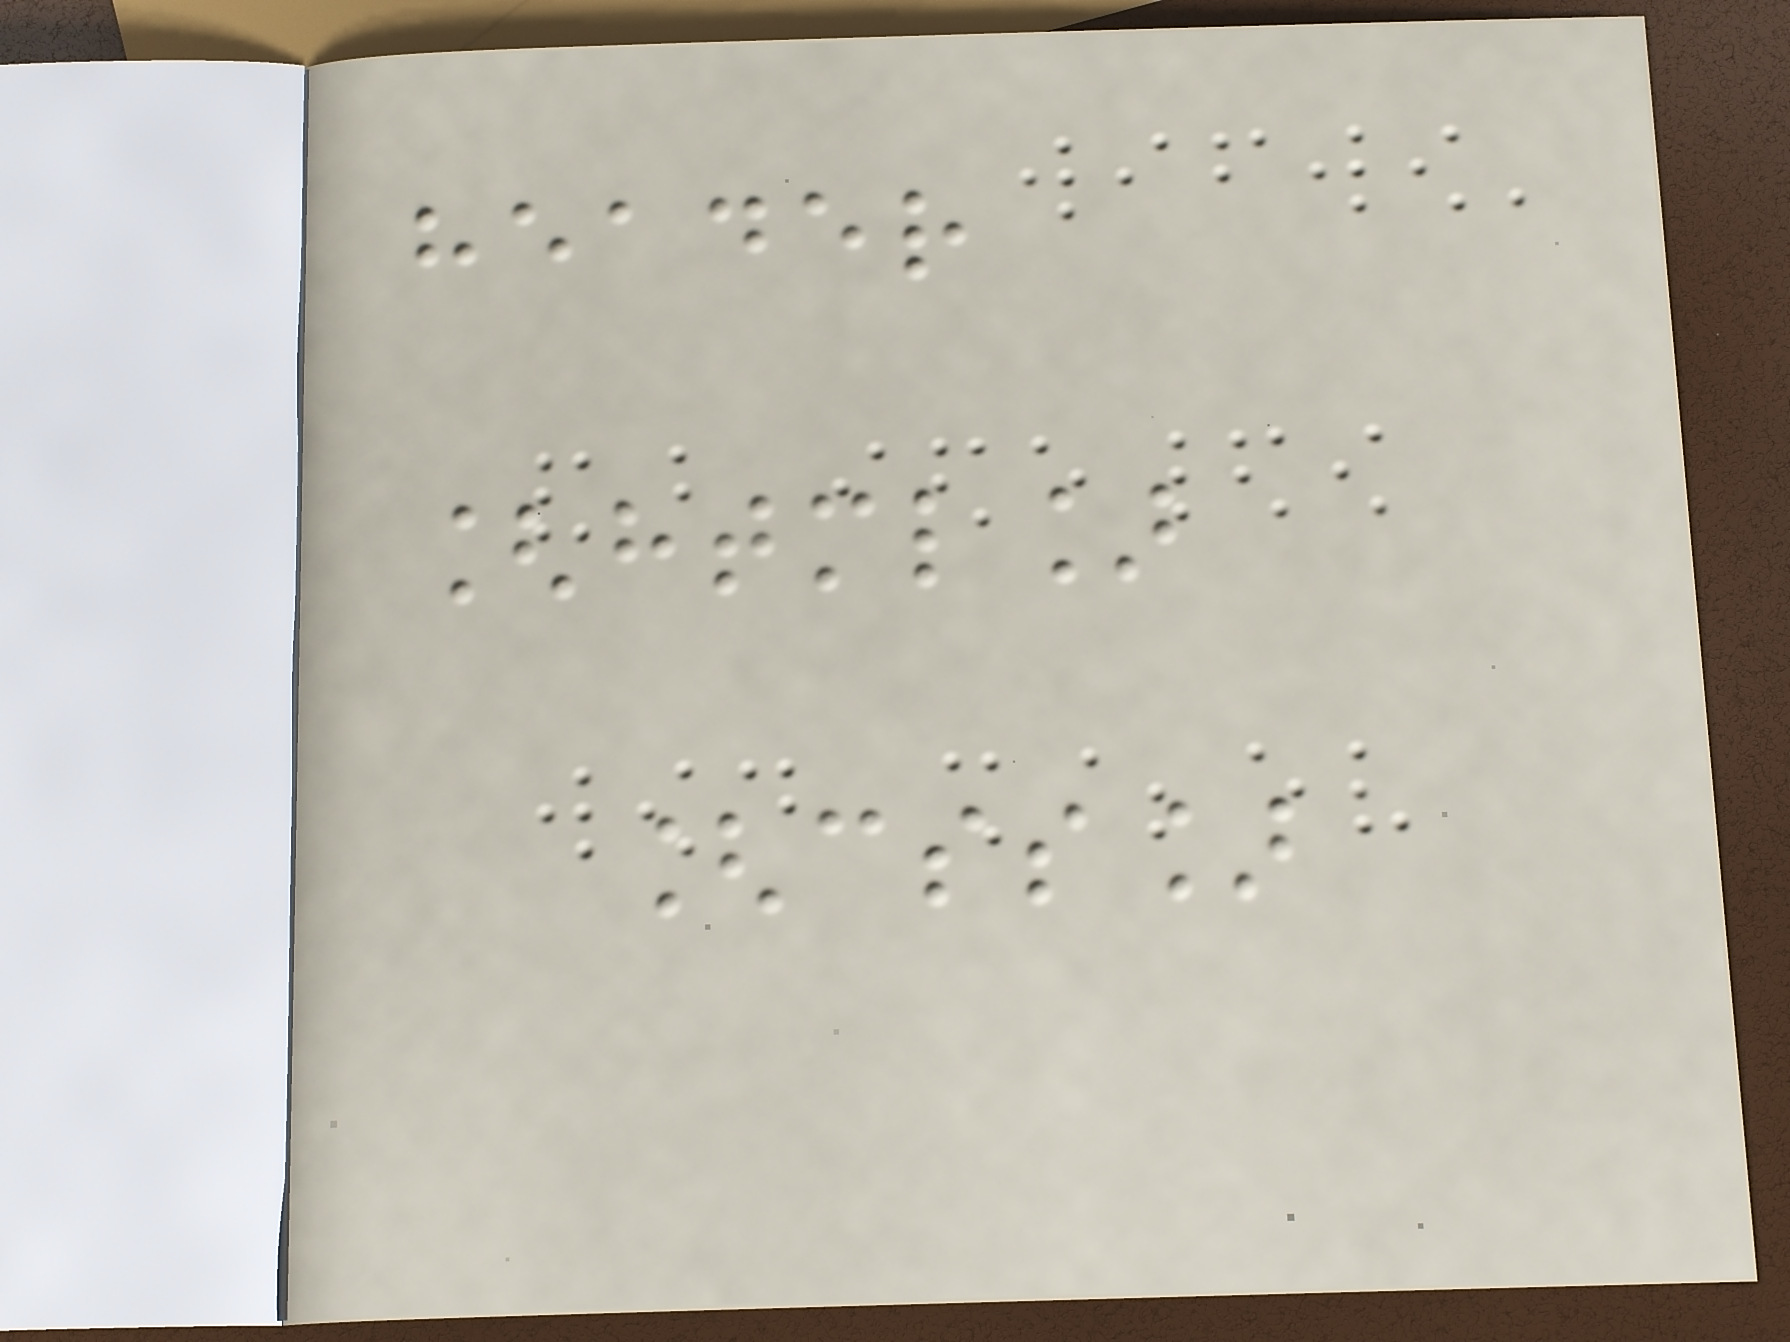header
[html]
[css]
